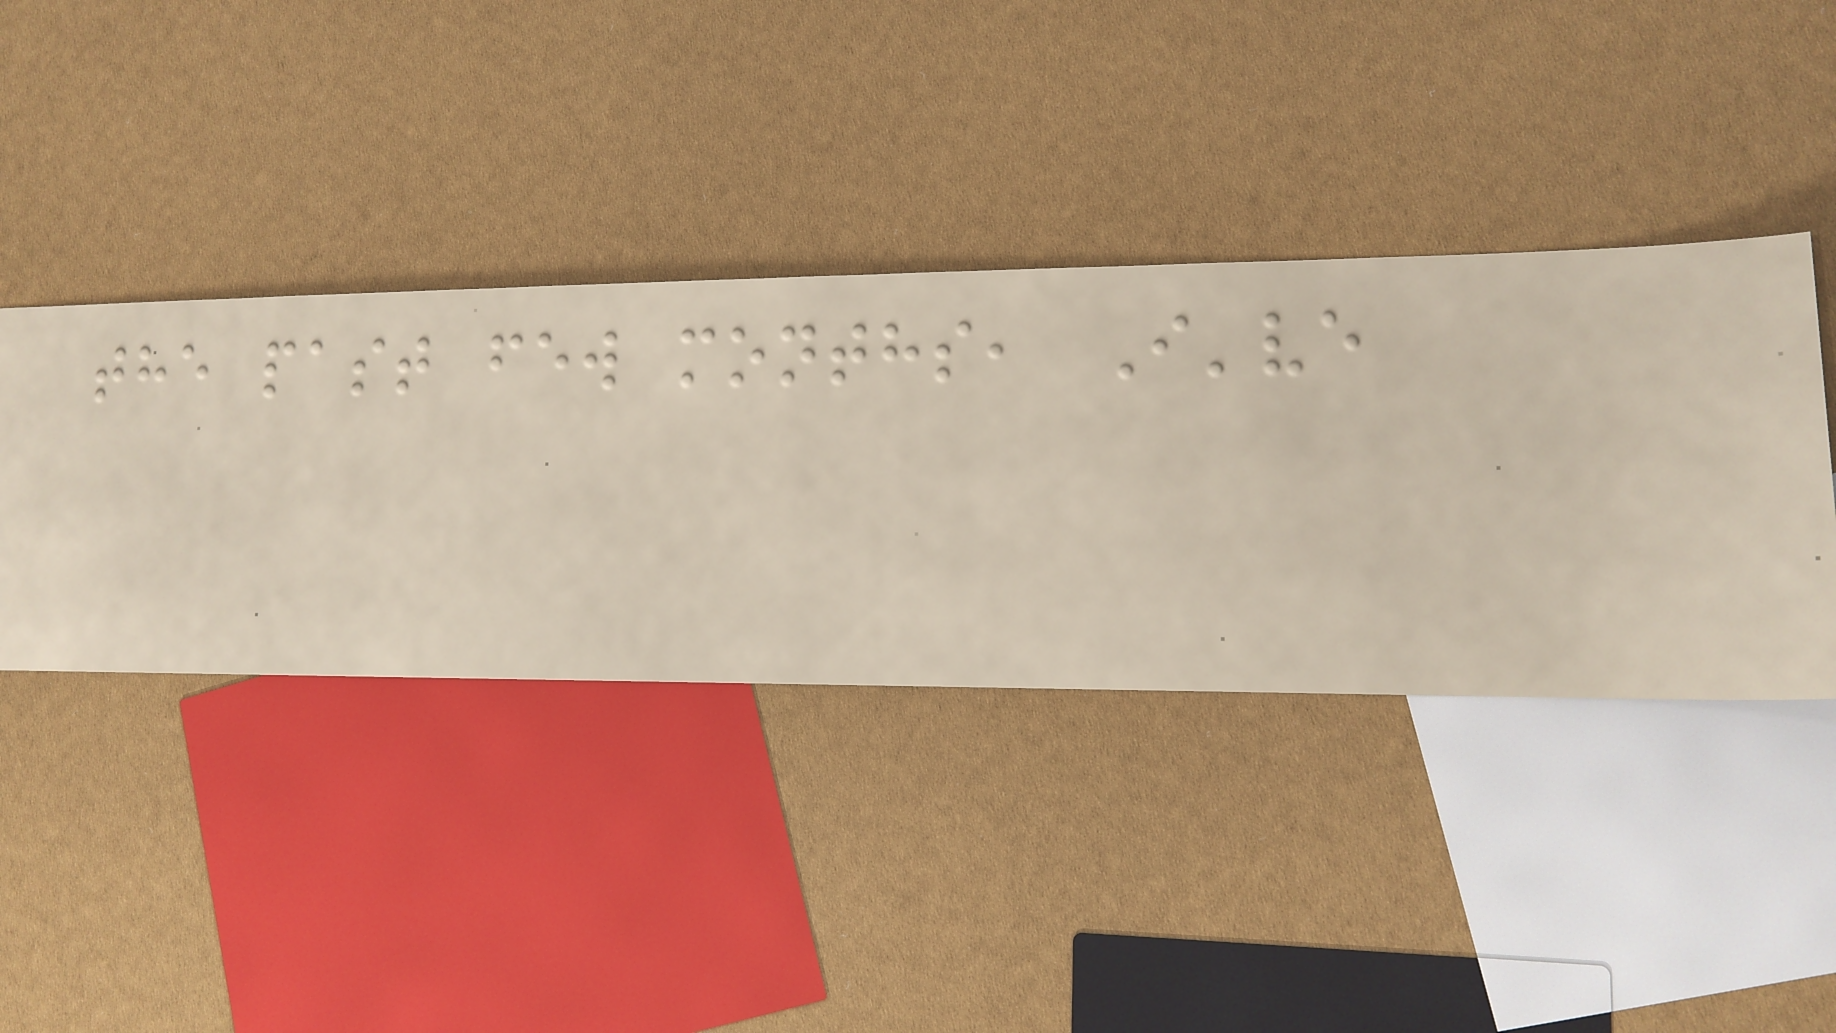the past few months, I've
